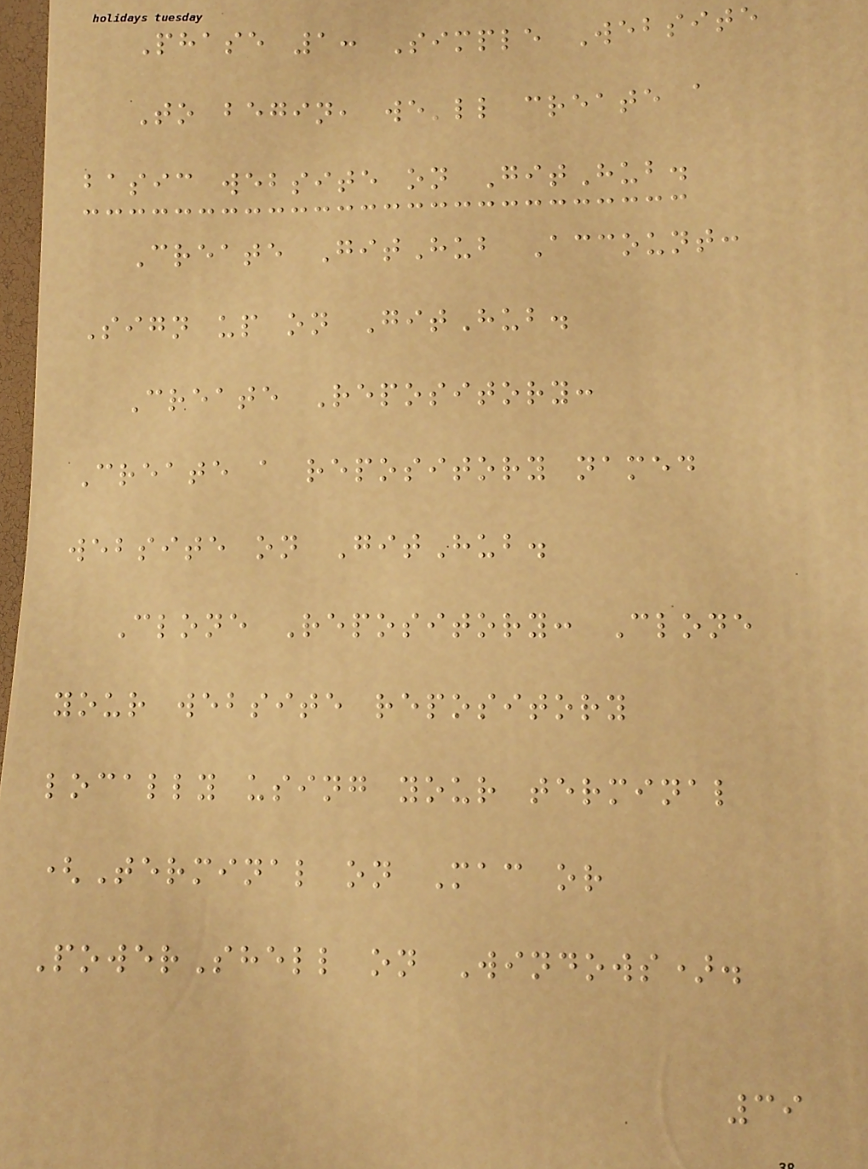Phase 1: Simple Website
To begin, we'll create a
basic website on GitHub.
Create GitHub Account:
Sign up on GitHub.
Create Repository:
Create a repository named
website on GitHub.
Clone Repository: Clone
your website repository
locally using your terminal
(Terminal on Mac or
PowerShell on Windows).
39
